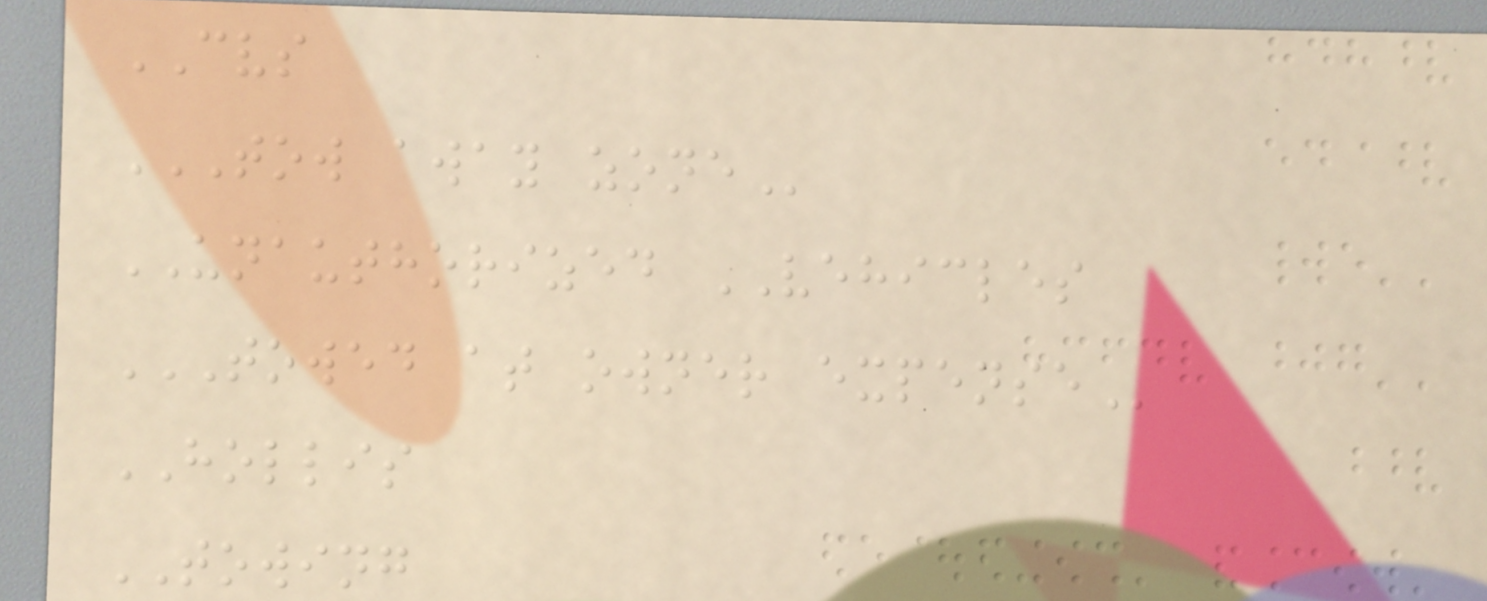CVS
TOW AWAY ZONE
UNAUTHORIZED VEHICLES
TOWED AT OWNER EXPENSE
HOLLIS
TOWING
